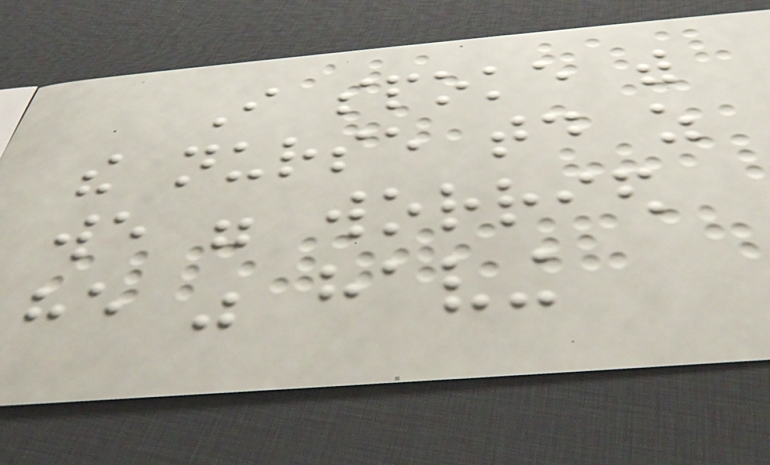I spoke with
the nurse today as
we were worried
he was having
